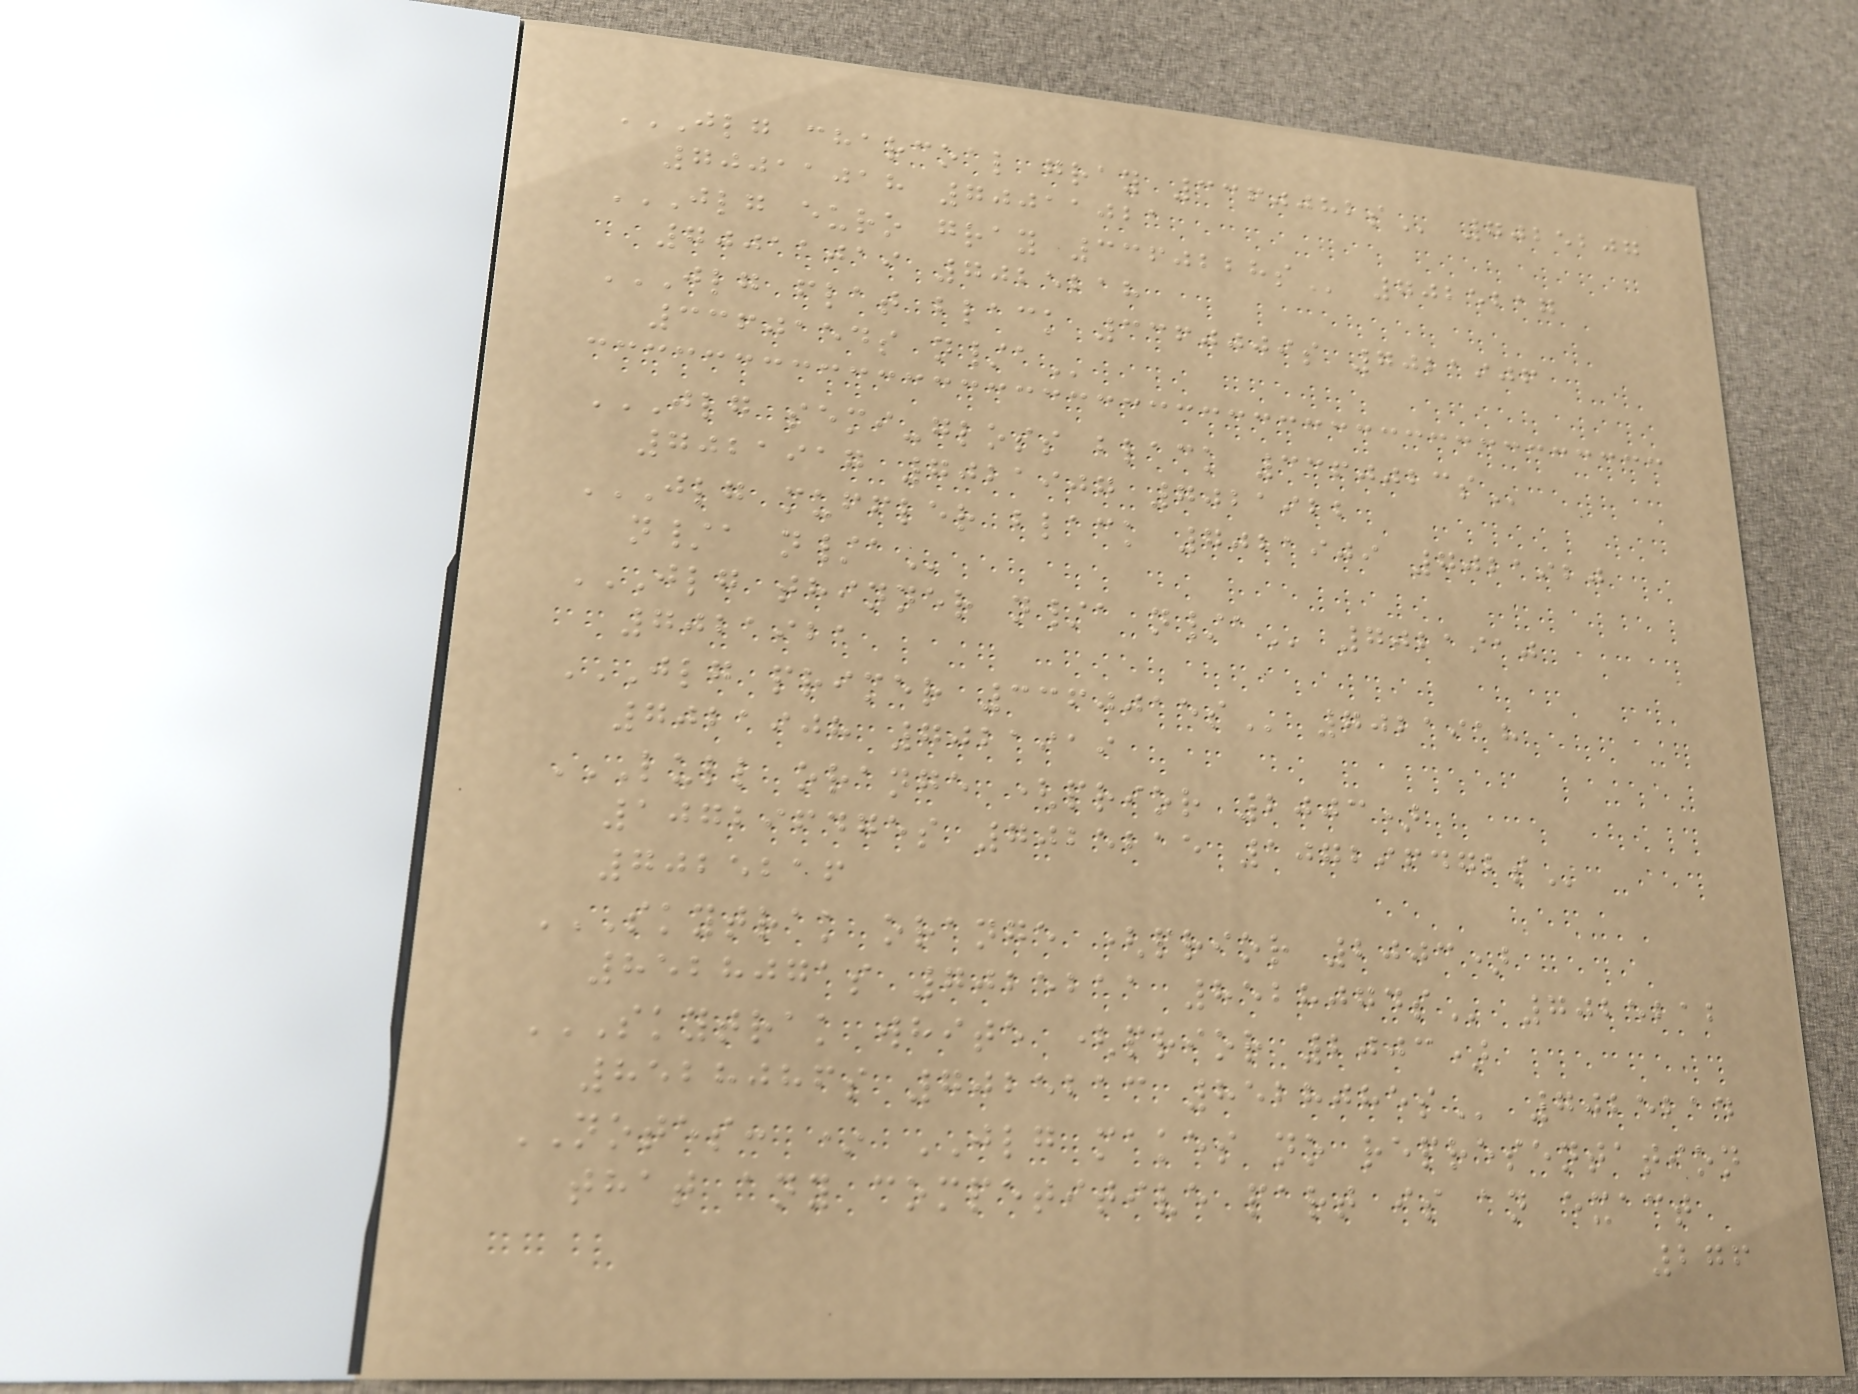JLG CHARCOAL GRAY 3360082S 7025207
70011018 70011021
JLG EURO GRAY 3360228S 7025217
70011019 7025218
JLG FLAT BLACK 3360009S 7021906
3360154S N/A
JLG SEMI-GLOSS BLACK 3360023S
7021917 7021907 7021922
JLG MUFFLER BLACK 7021909 7021920
N/A N/A
JLG THINNER N/A N/A 7021910
7021921
JLG PRIMER 3360015S 7021918
7021908 7021919
LULL ORANGE (PRIOR 2003)
107296475S 7025215 107296472S
7025216
SKYTRAK ORANGE (PRIOR 2003)
8528071S 7025211 8528074S 7025212
SKYTRAK WHITE (PRIOR 2003)
8528086S 7025213 8528085S 7025214
NOTES: * JLG makes no representation
that any competitive part is an exact
276
